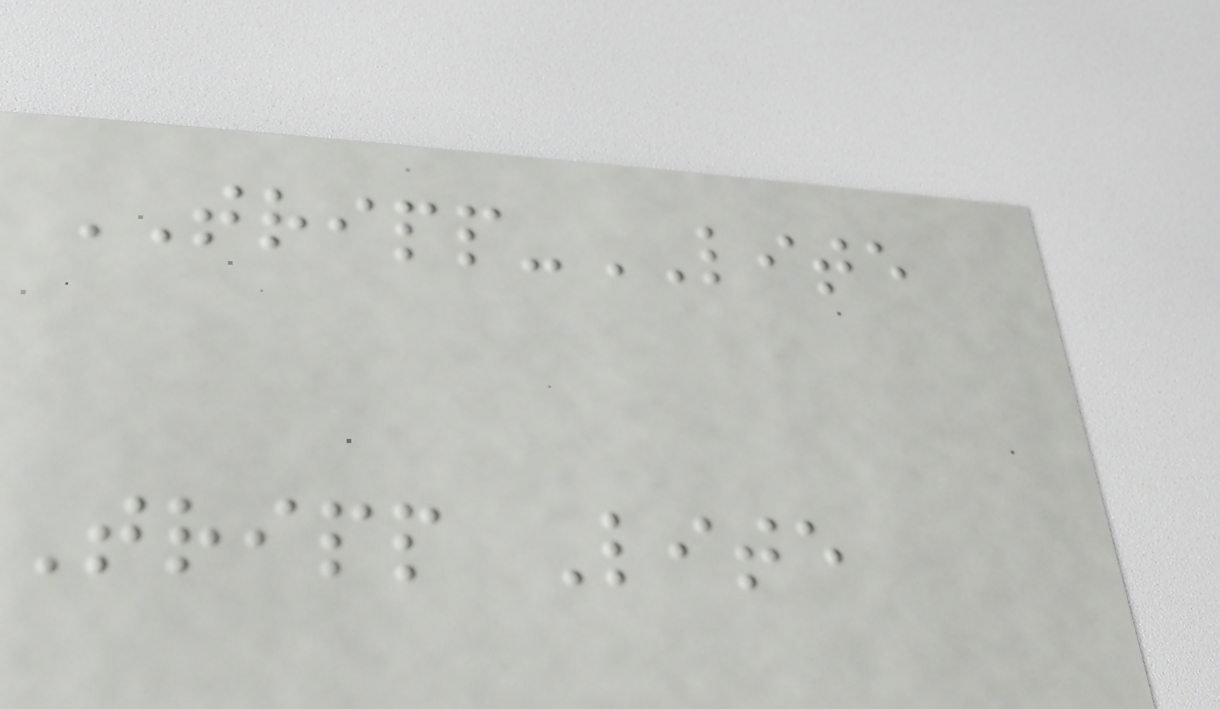TRIPP-LITE
Tripp Lite
